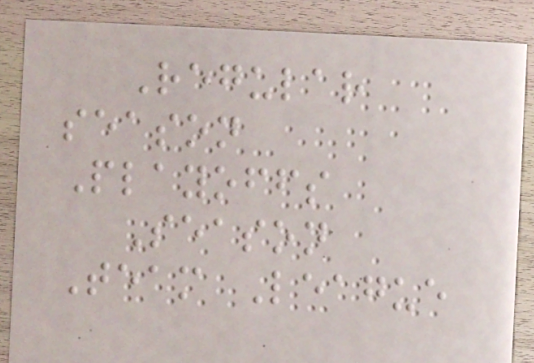Regular
season
Playoffs
Season
Team League
